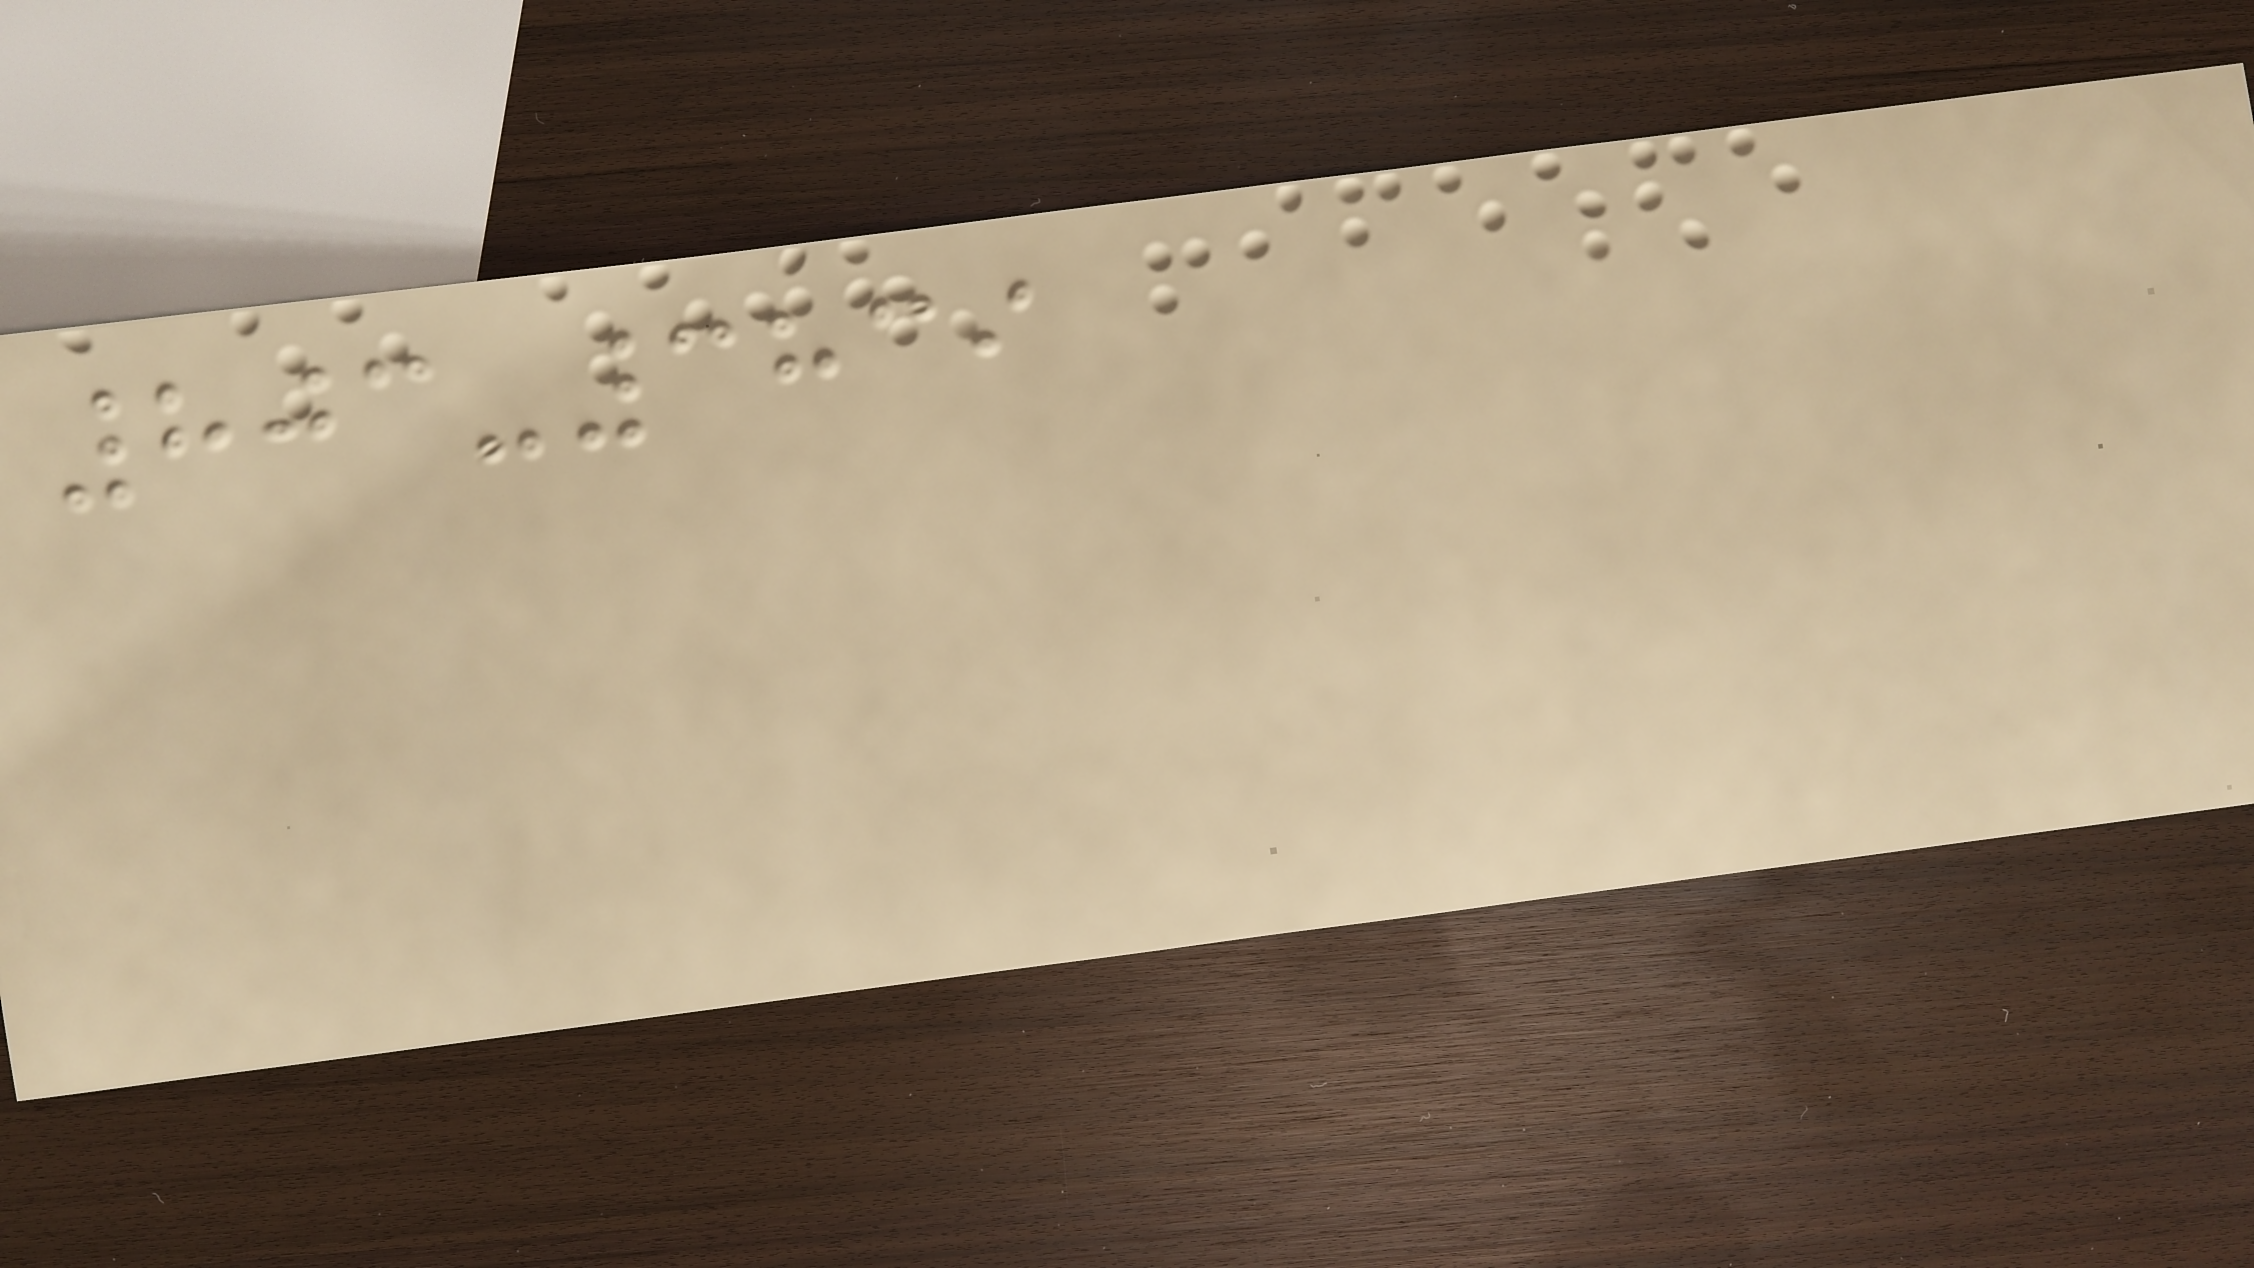803-3839
